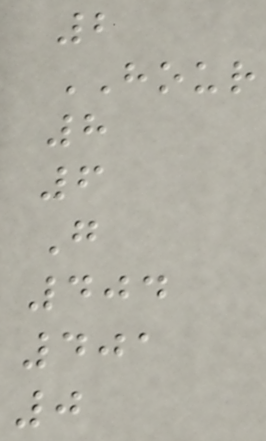2
HOUR
8
6
G
404
401
0
